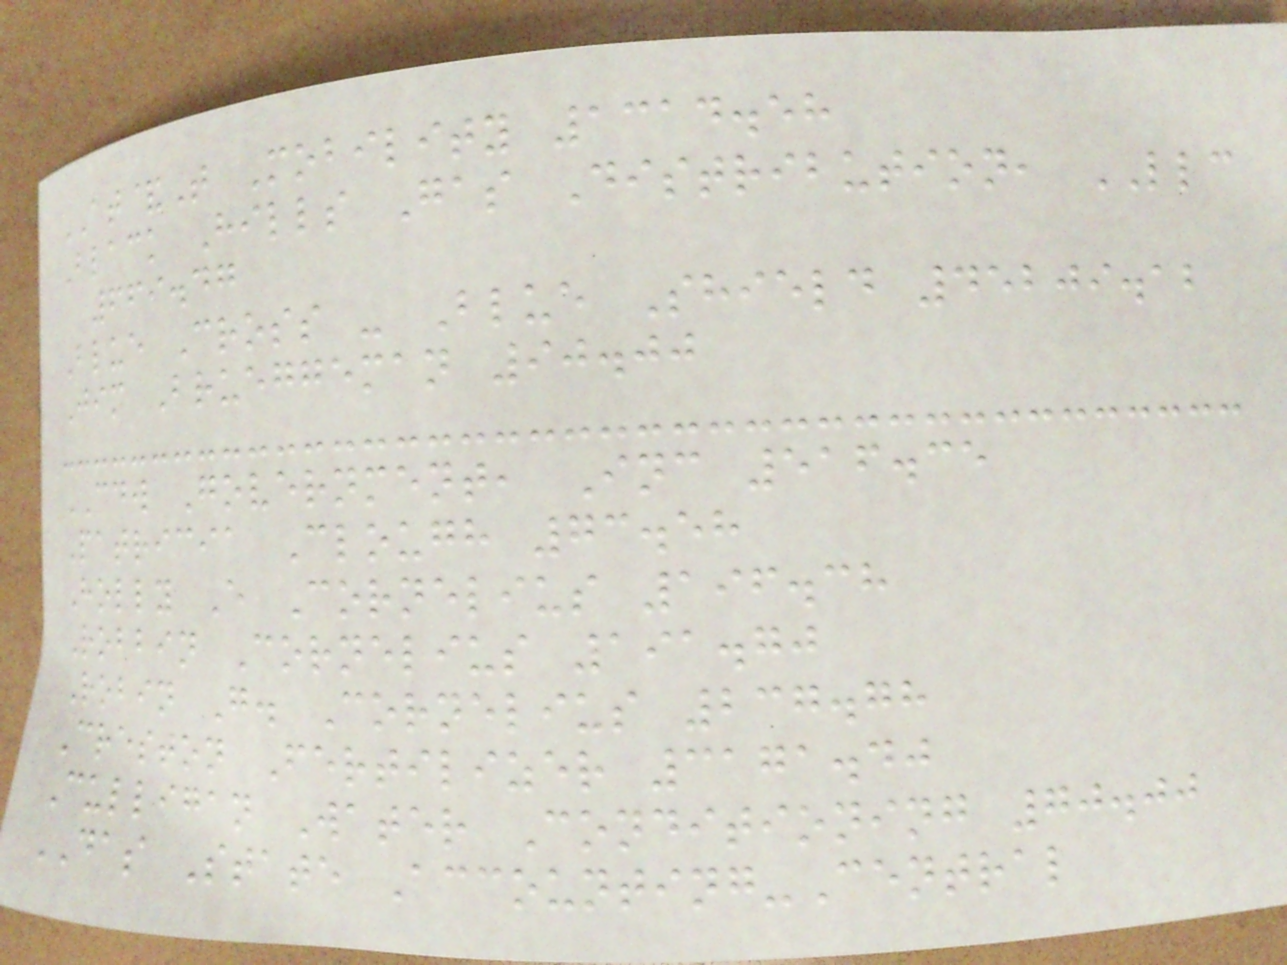AT&T Mobility 1314.58
Black Hills Gas Distribution, LLC
669.47
Blue Cross - Blue Shield 45209.12
Jim Brueggeman 90.00
CDW Government, Inc 516.35
Patricia Clough 73.58
Holly E Cornelius 196.38
Robbin Cornelius 191.70
Robin G. Cornelius 237.78
Creston Fertilizer 3171.40
Culligan Water Conditioning 70.00
DAS State Accounting-Central
